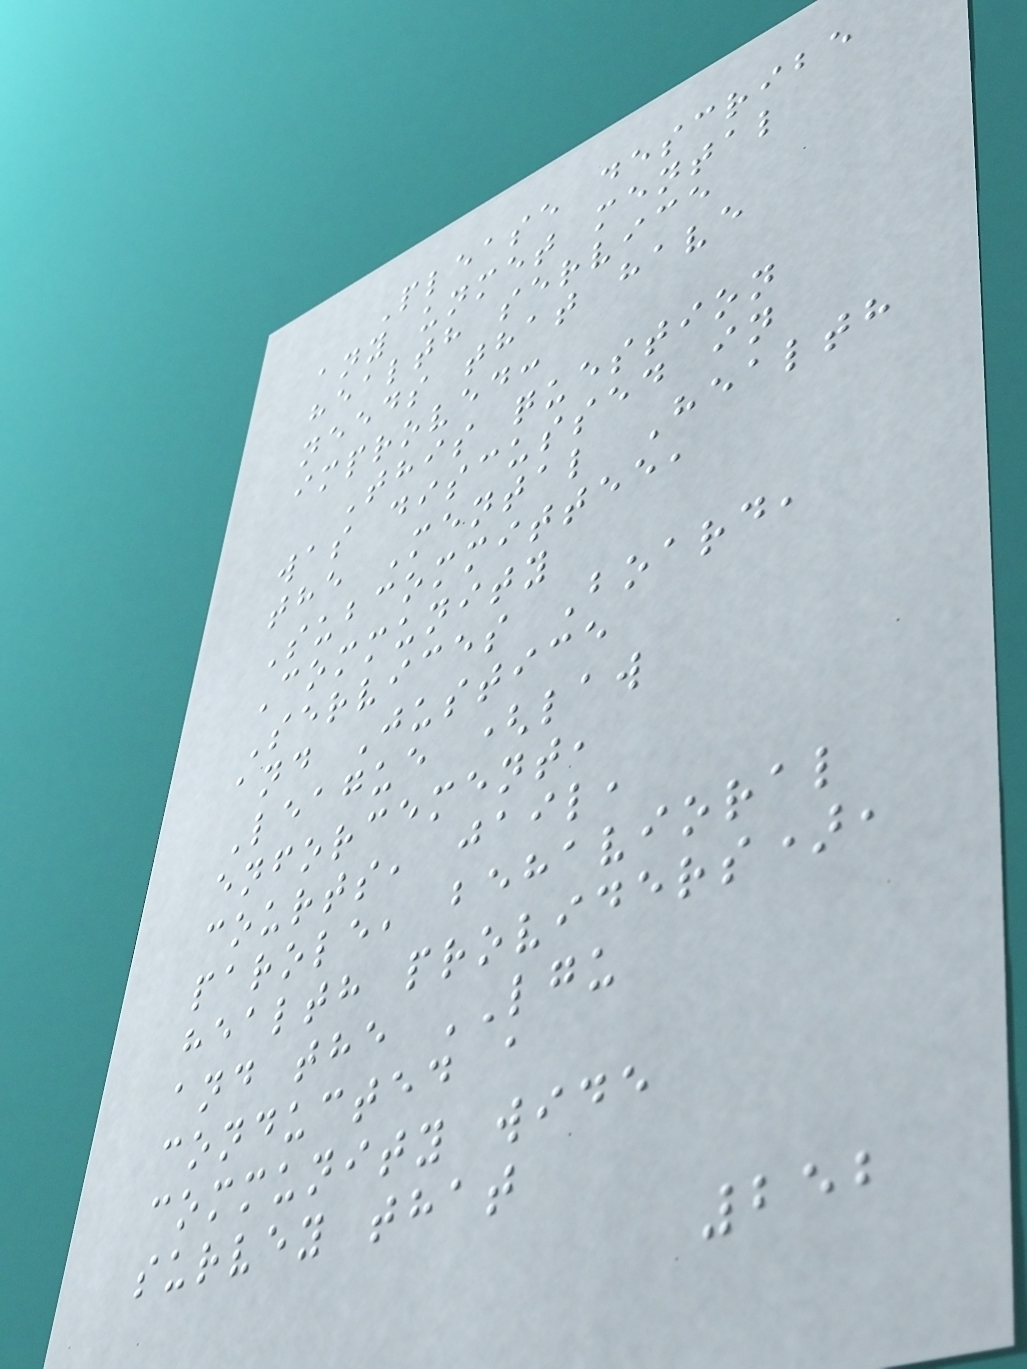Please describe
any unmet mental
health service
needs that have
improved:
This question
was discussed in
the Mental Health
Subcommittee,
Community
Services Board,
and Justice
League (law
enforcement,
courts, jail,
parole, behavioral
health providers),
and the LGU
conducted a
community wide
survey that
252
